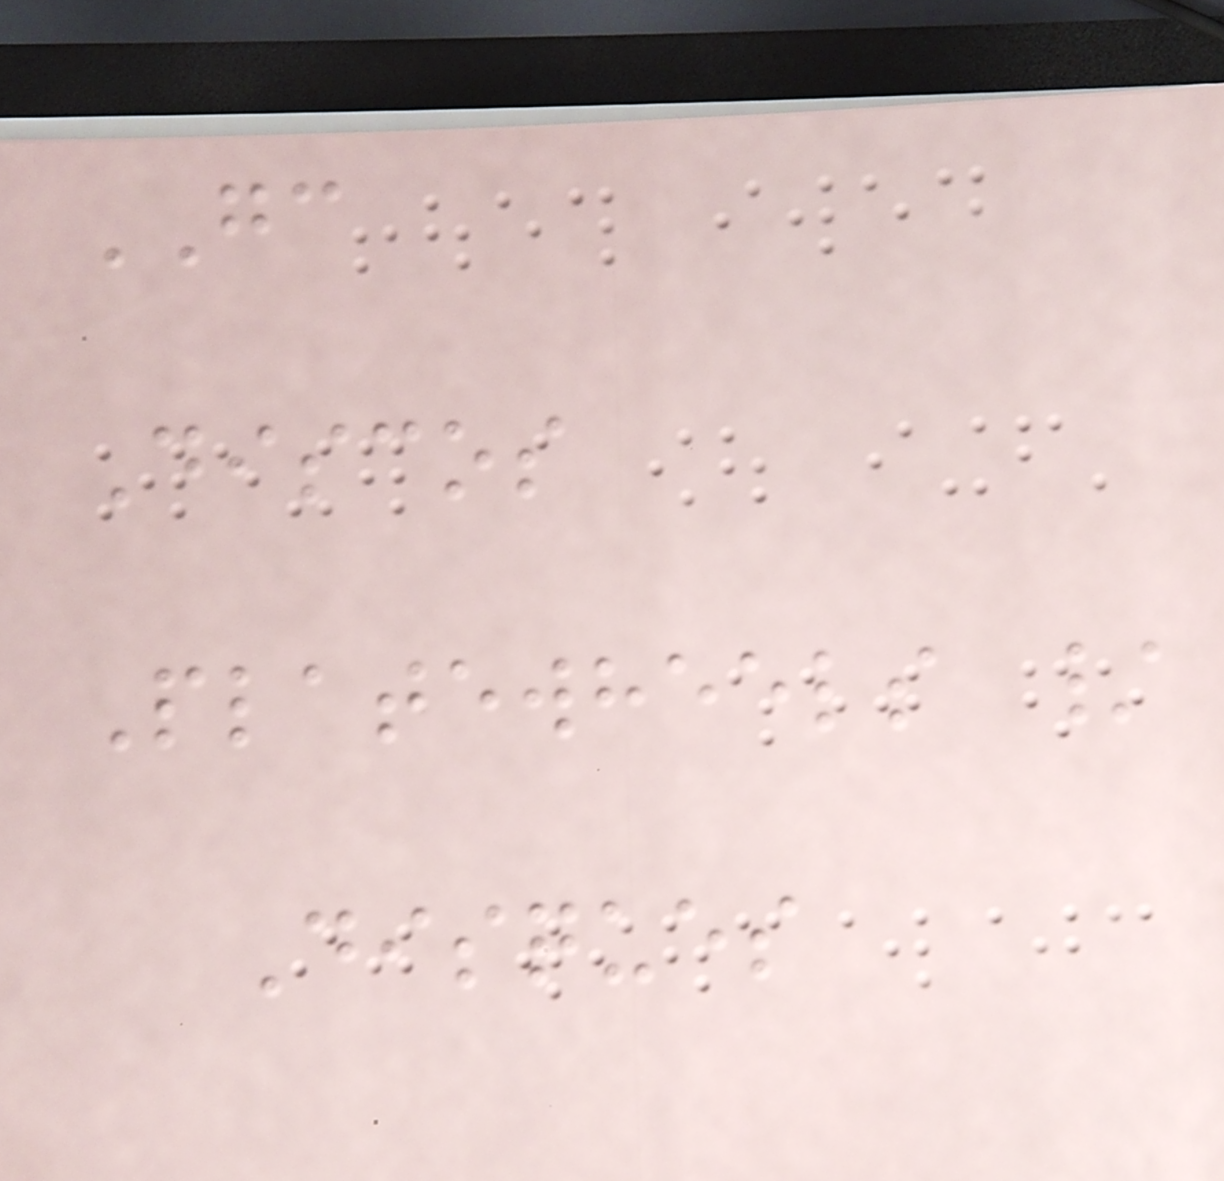GC
Discos
Platewheels /
Disques
